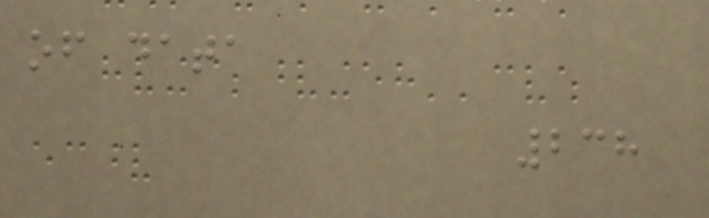of data
238
